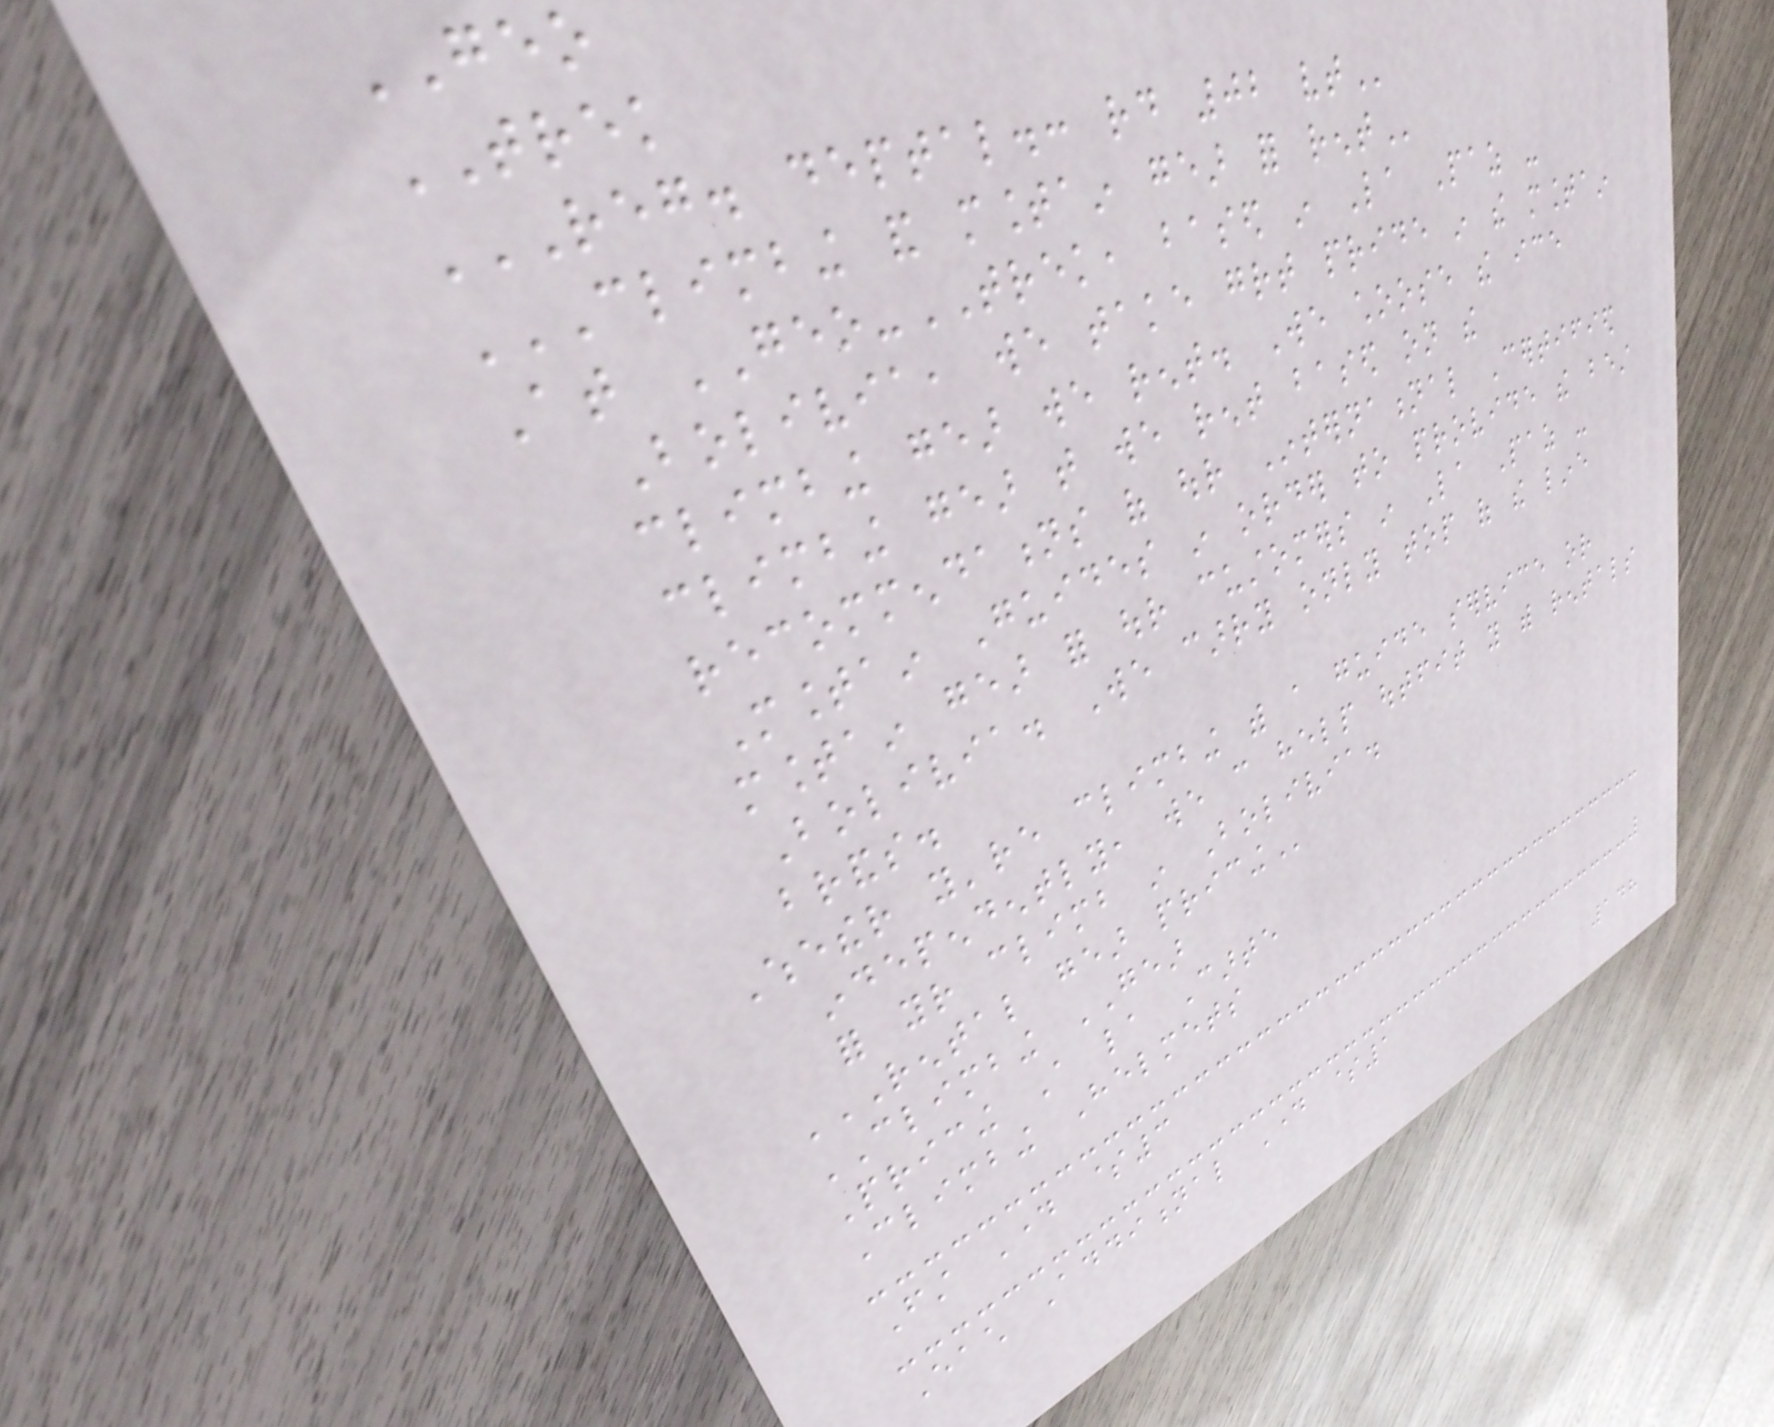GEO
TREK
REG. DEPTAL.: RD 02 VT
CLIMBING AND MOUNTAIN GEAR FOR RENT
At GEO-TREK, based in La Paz -
Bolivia, we take great pride in the mountain
climbing gear we rent. We choose the ice
climbing gear that we rent based on the
recommendations of our International Certified
Mountain Guides in order to provide the best
mountain gear for our customers in La Paz -
Bolivia. We carry only top of the line
brands.
Whether you're climbing with a guide service or
independently, we can help outfit you with rentals
for your climb in Bolivia.
RENTAL GEAR PRICING
CLIMBING GEAR
Pricing A la Carte
Climbing Helmets
First Day $3
Each Additional Day $1
148
